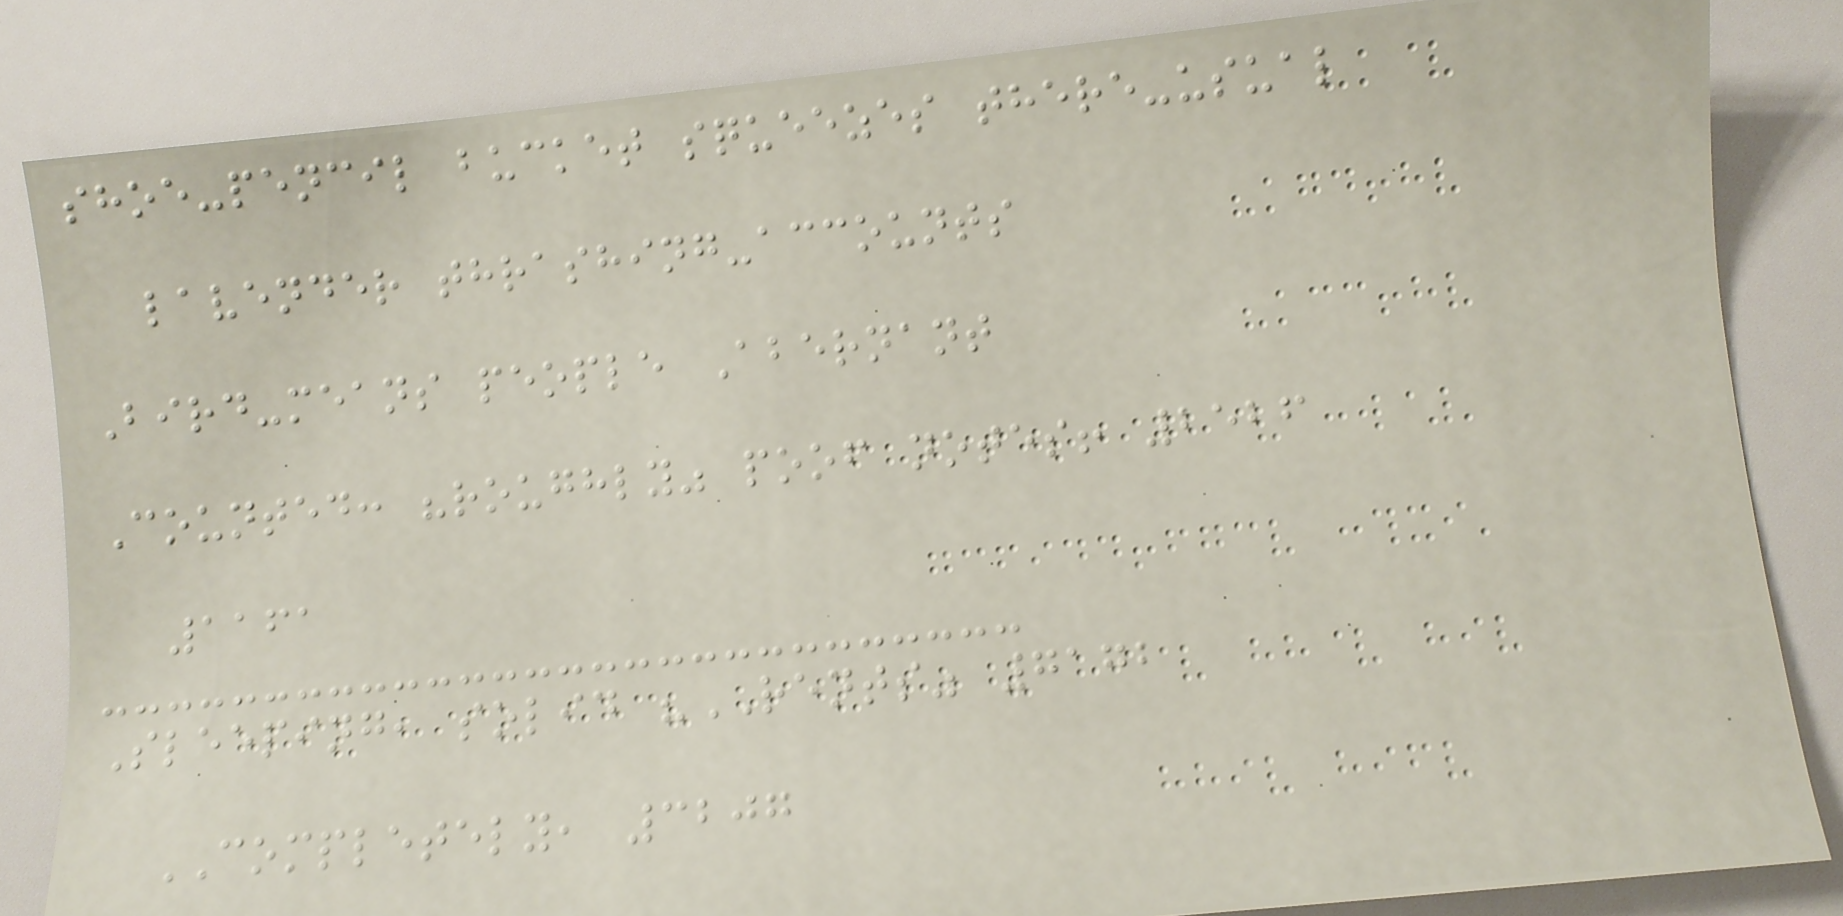shoe-pencil bucket squeezes there-usual
lavender thrashing-accounts
Bird-means people Abernant
Counted: "roughly" poof notes! 2526
1161
Sleeping, solid "RENTS" 7172
COMPLETELY, 3207
